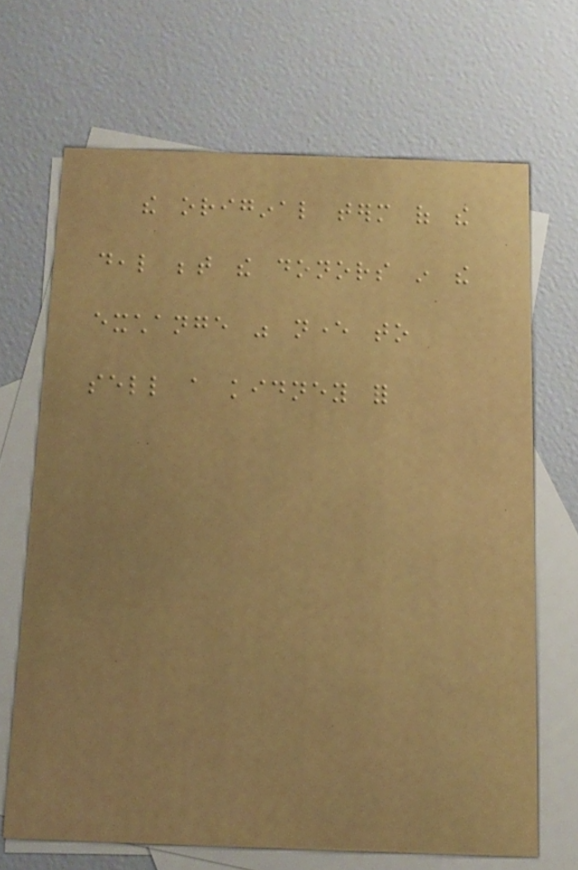the original term of the
deal between the donors in the
exchange was never to
sell a kidney for
